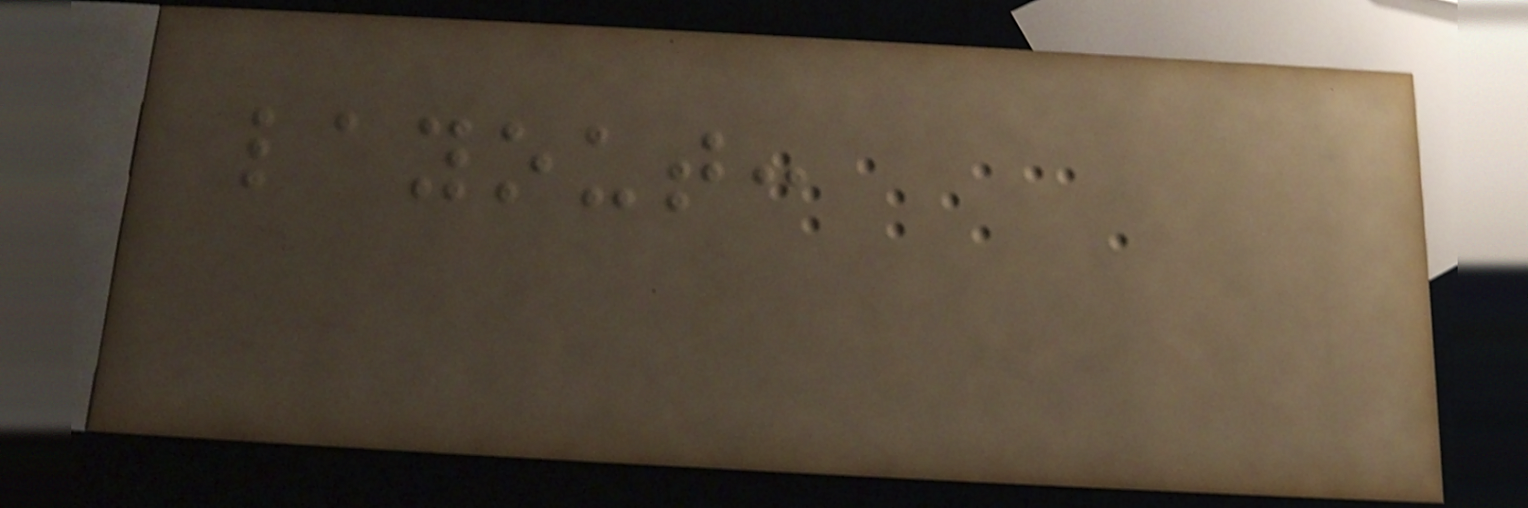layout:
